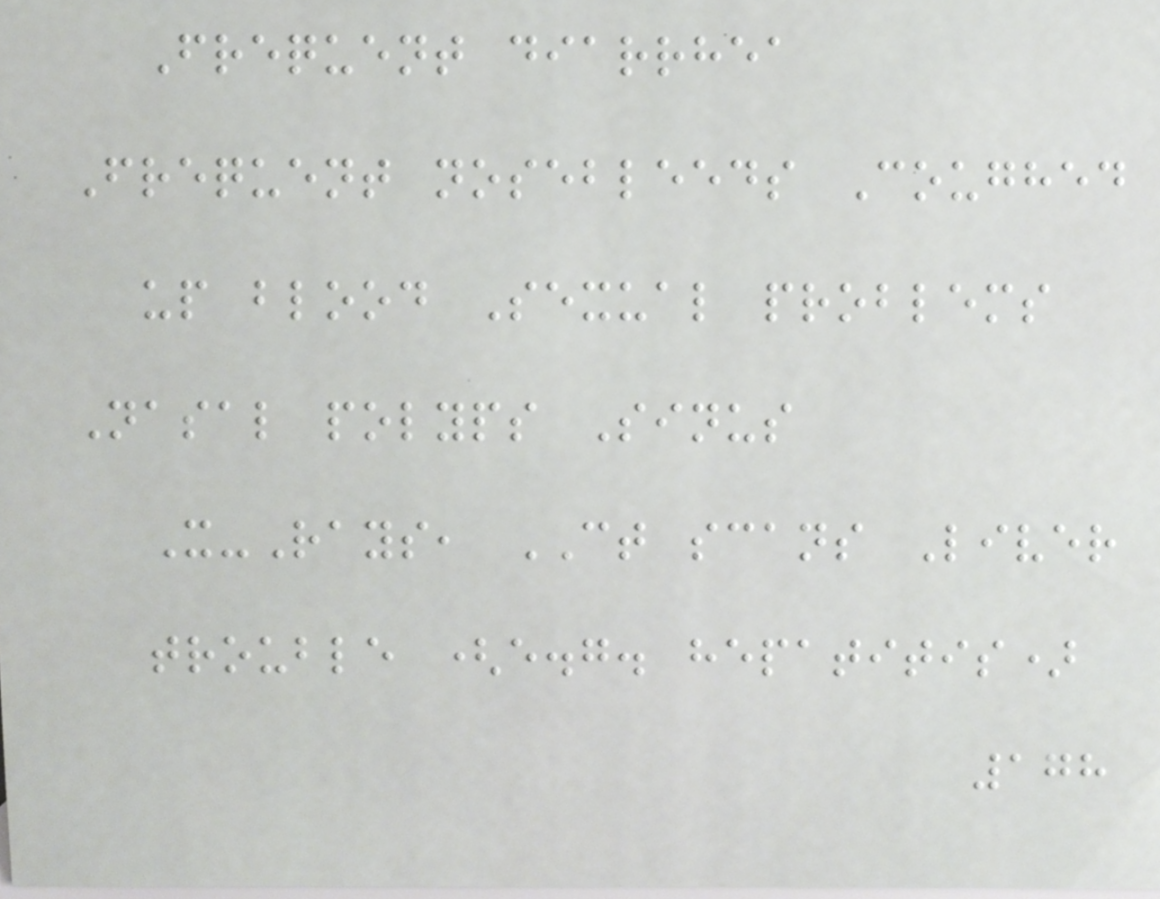Frequent diarrhea
Frequent nosebleeds Coughed
up blood Sexual problems
Nasal polyps Sinus
X-Rays, CT scans Liver
trouble (e.g. hepatitis)
178
